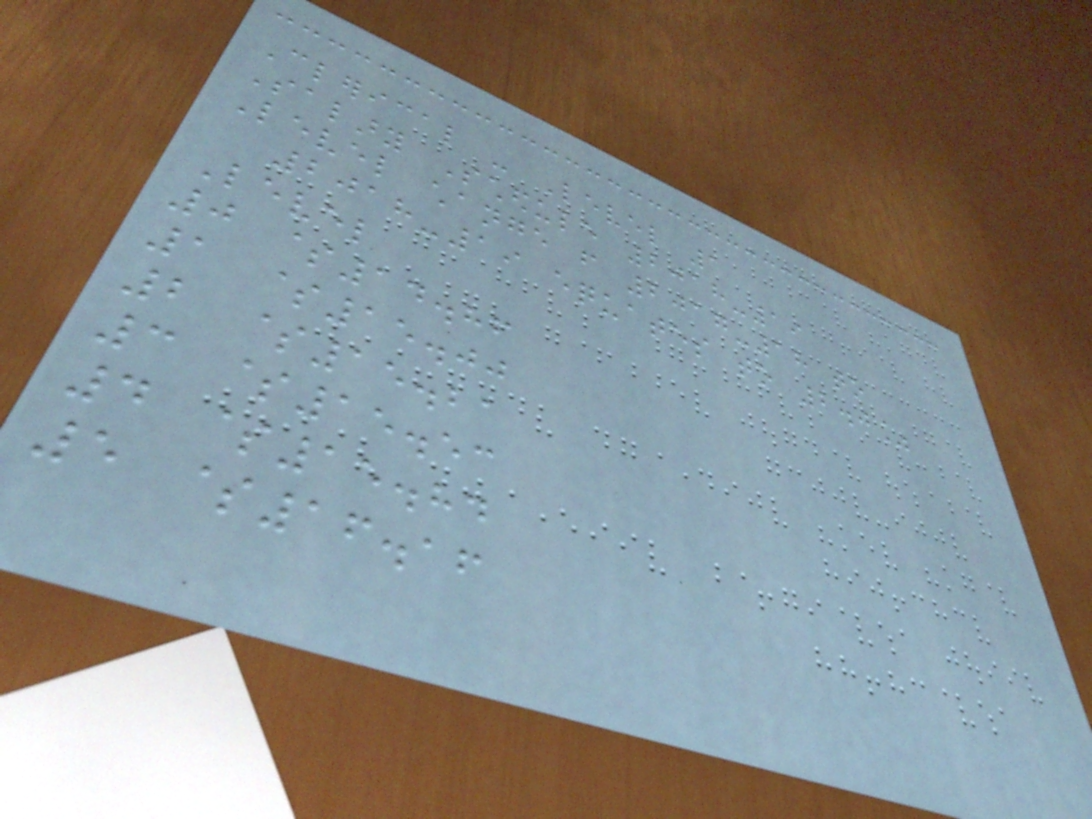Clerical - Level 1
Salary Schedule 2018-19
Level change from 2017-18 to
2018-19 equates to 2.0%
Level
0 $14.86
1 $15.00
2 $15.21
3 $15.53
4 $15.84
5 $16.16
